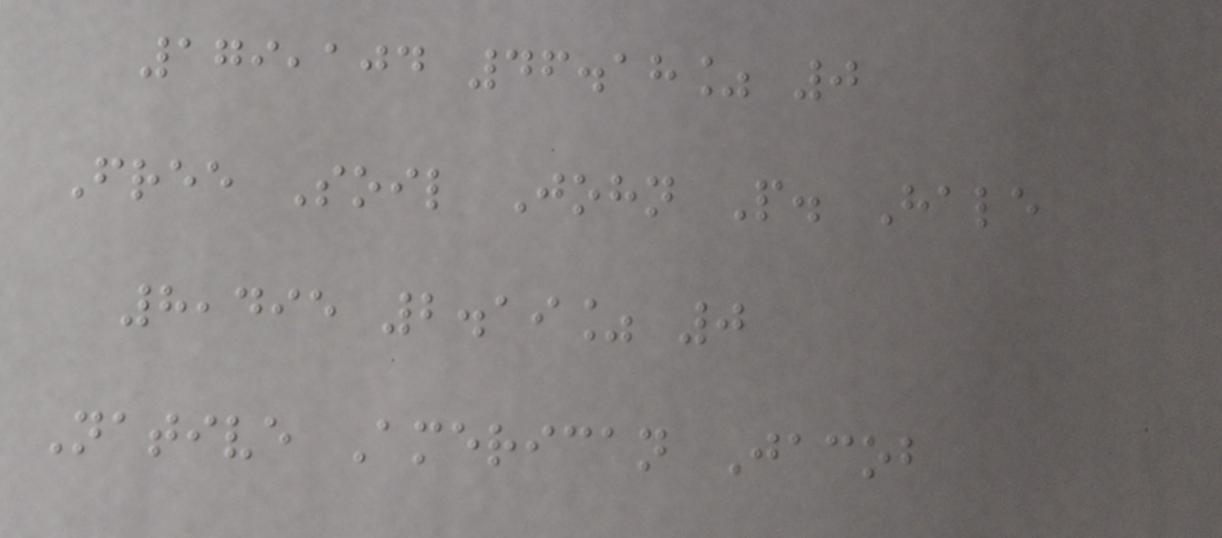179,104 46.18% 0
Free Soil John P. Hale
8,495 2.19% 0
Native American Jacob
